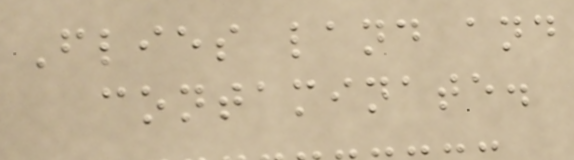Flies land and
contaminate.
